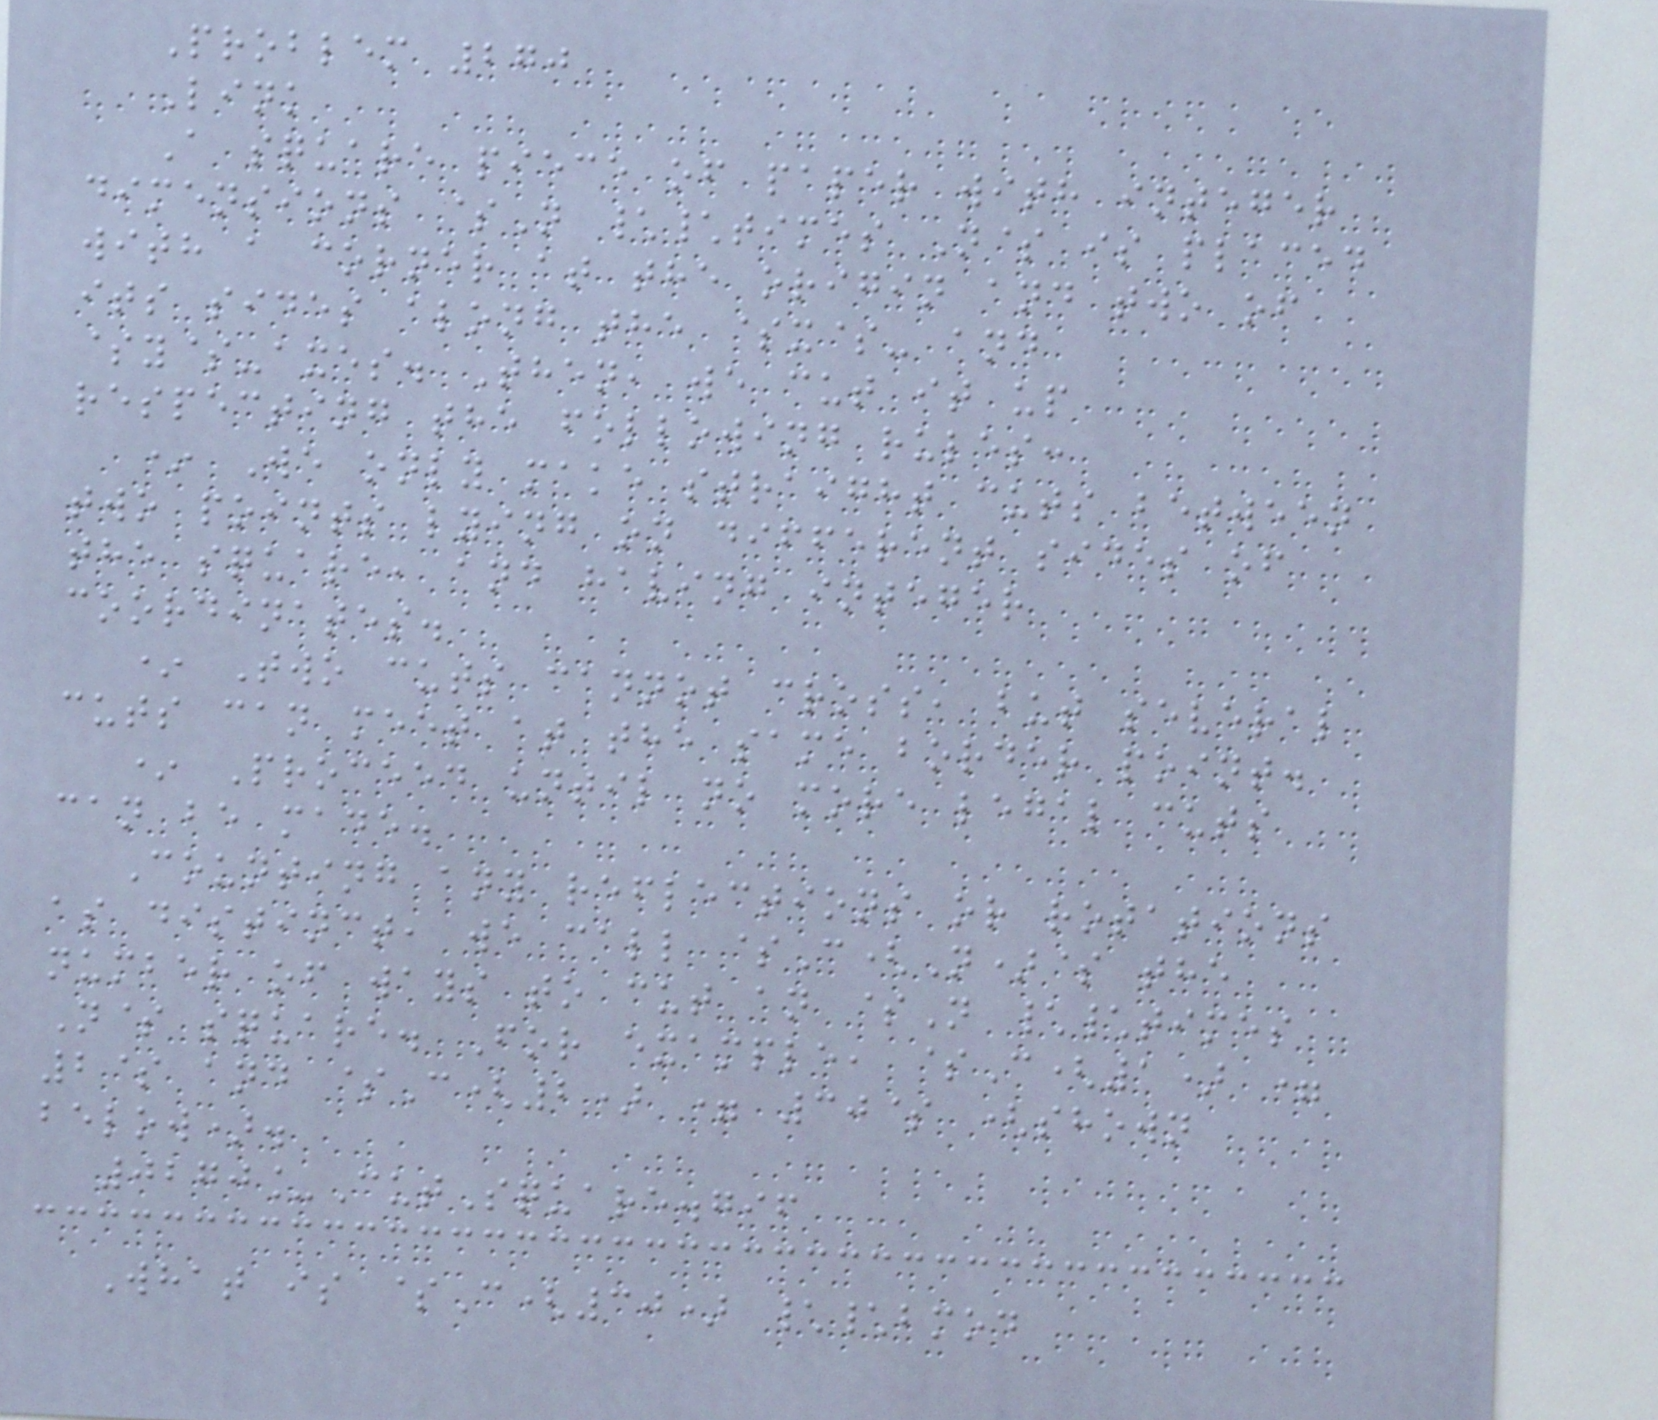Problem 270
Link
A square piece of paper with integer
dimensions $N \\times N$ is placed
with a corner at the origin and two of
its sides along the $x$- and
$y$-axes. Then, we cut it up
respecting the following rules:
* We only make straight cuts between
two points lying on different sides of
the square, and having integer
coordinates.
* Two cuts cannot cross, but several
cuts can meet at the same border point.
* Proceed until no more legal cuts
can be made.
Counting any reflections or rotations
as distinct, we call $C(N)$ the
number of ways to cut an $N \\times
N$ square. For example, $C(1) =
2$ and $C(2) = 30$ (shown
below).
0270_CutSquare.gif
What is $C(30) \\bmod
